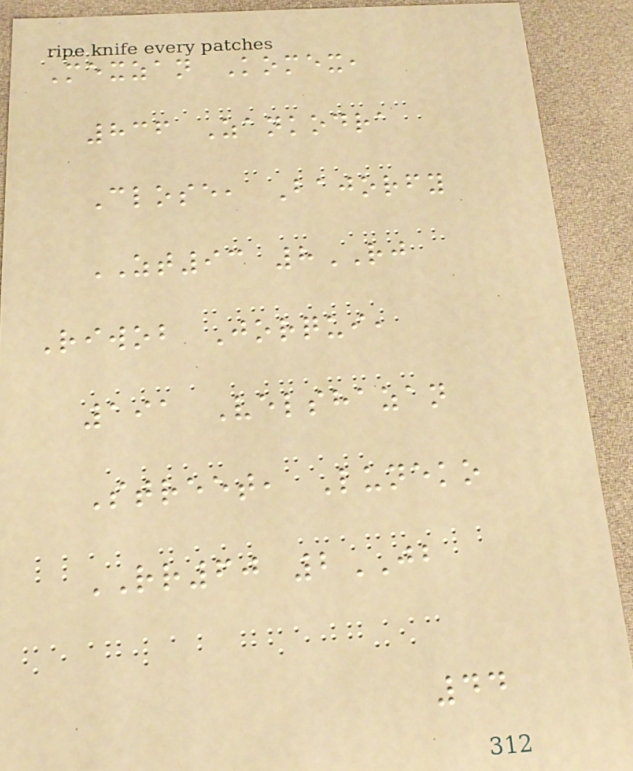Mexzan Komex,
836 Zankodra
Close, Bajorfy
ZT93 8RJ
Riwob Jorqui,
191 Velshazan
Street, Luneko
RR60 2JB
44
